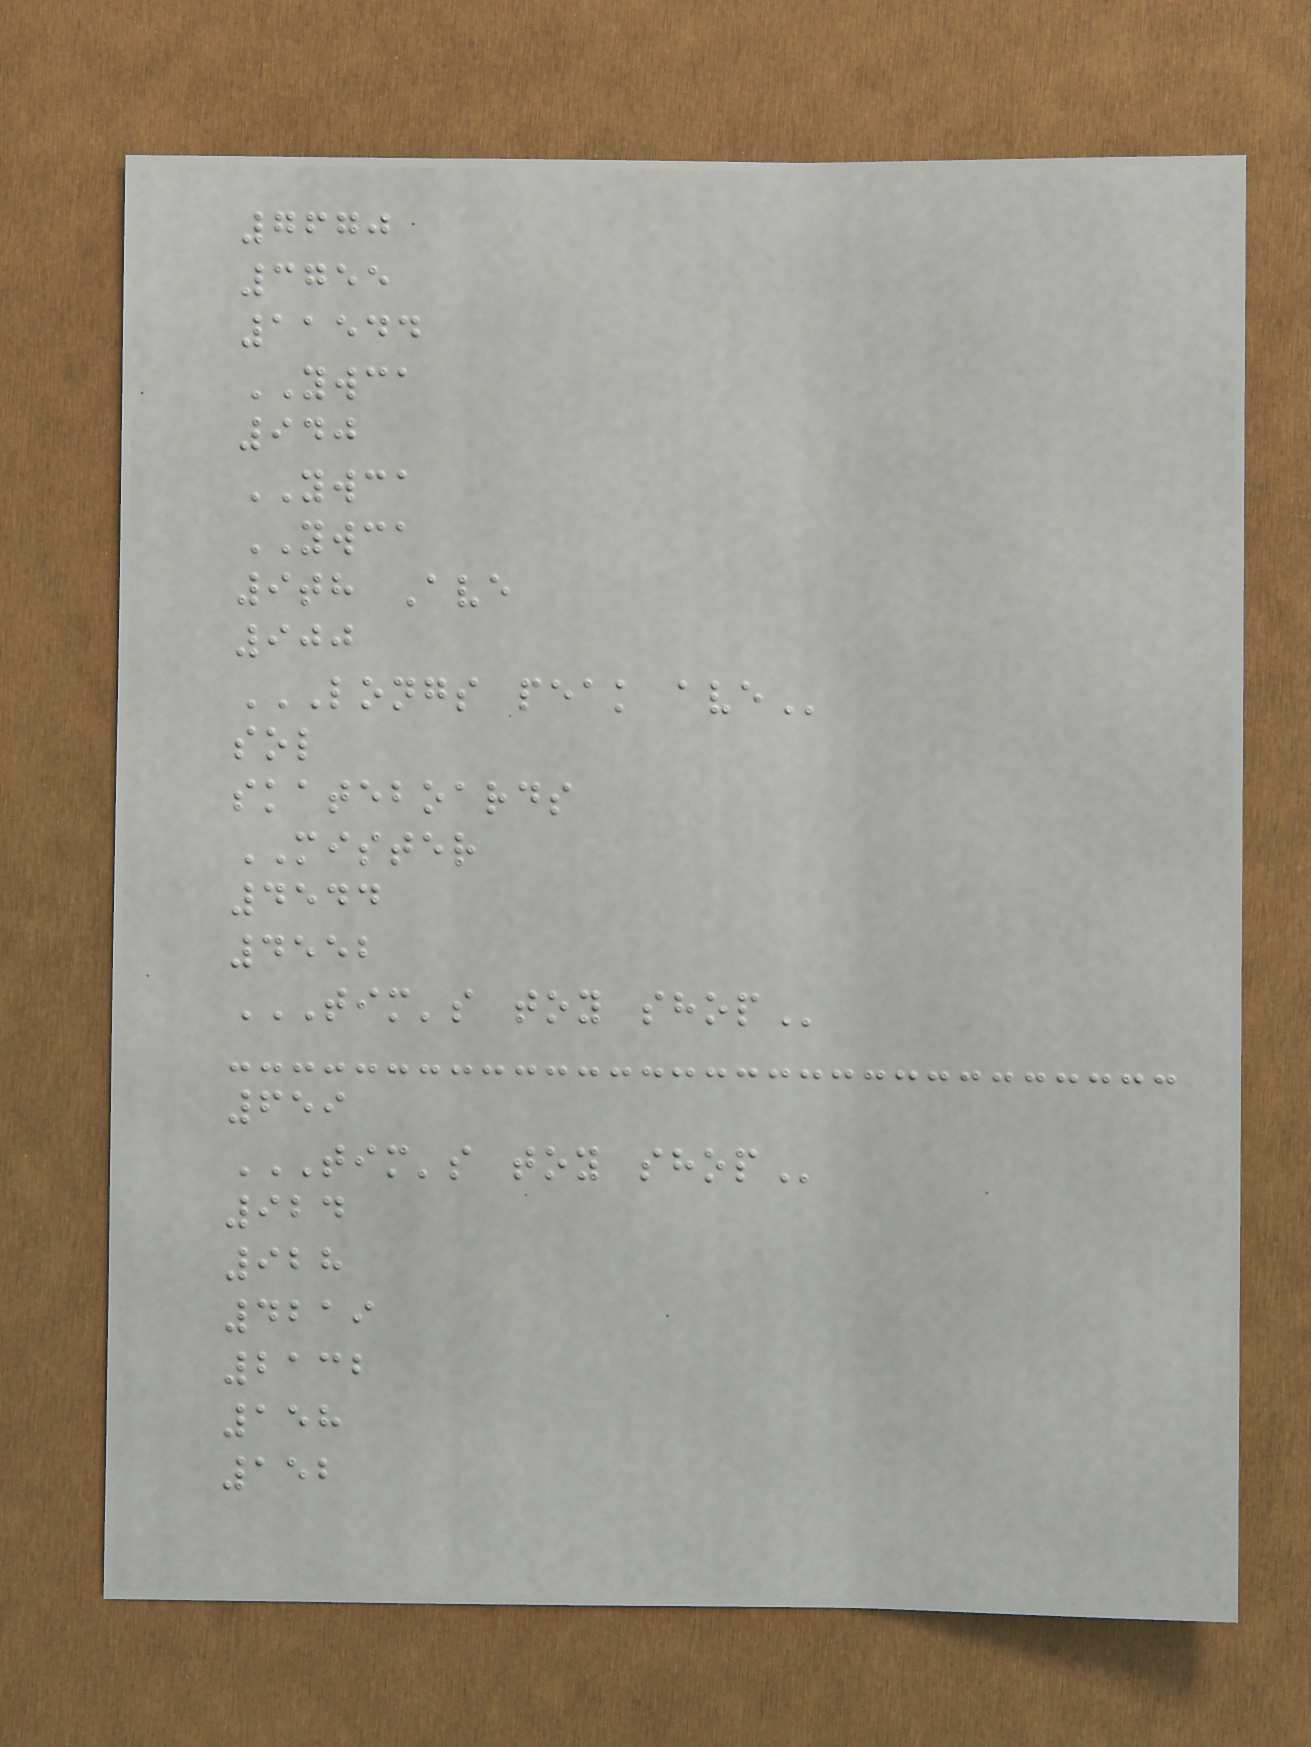7670
3755
11544
YWCA
940
YWCA
YWCA
9th Ave
900
LONGS PEAK AVE
sol
skateboards
MISTER
4544
4552
TIM'S TOY SHOP
659
TIM'S TOY SHOP
924
928
4219
2132
158
152
